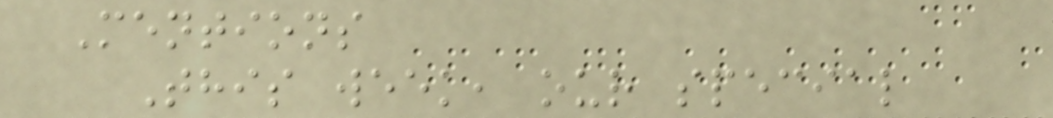Mentions
This week, our special
